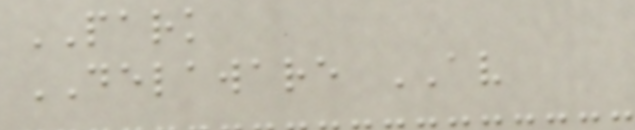PARK
DELAWARE AV
